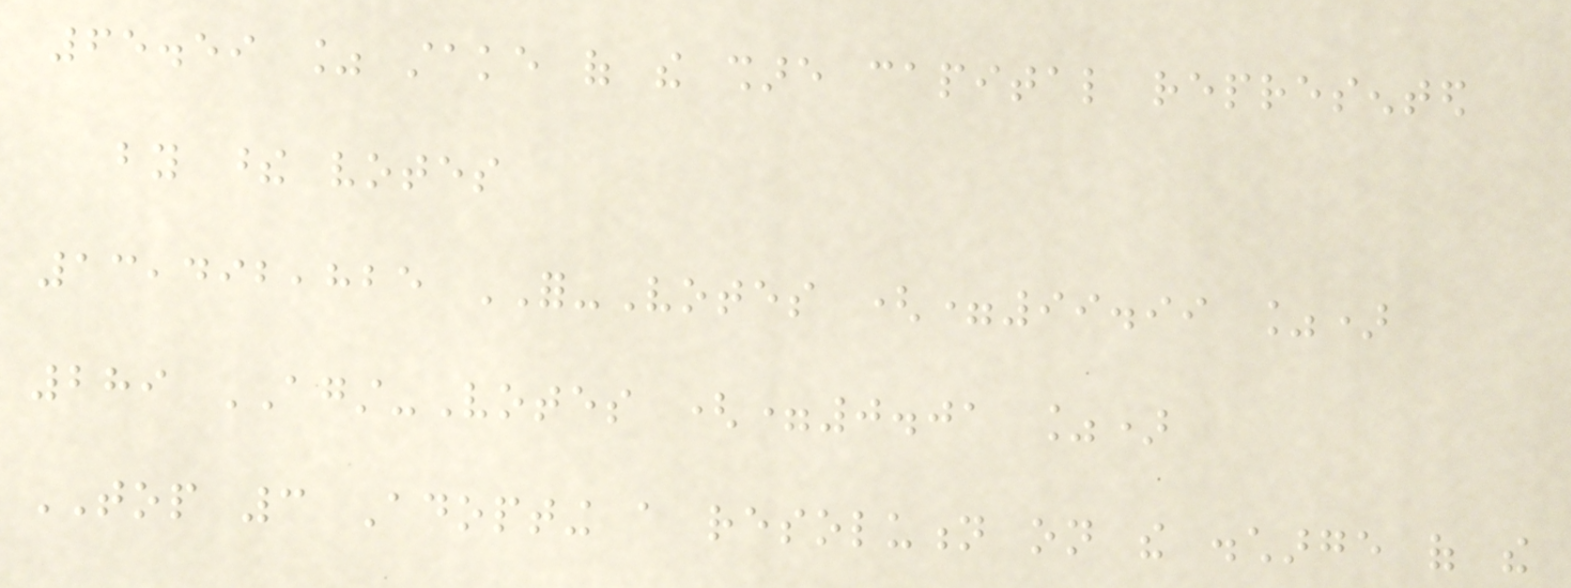65.59 % stake of the share capital represented
by these votes
13,492,825 FOR-Votes (=99.99 %)
289 AGAINST-Votes (=0.01 %)
TOP 3 Adopting a resolution on the discharge of the
